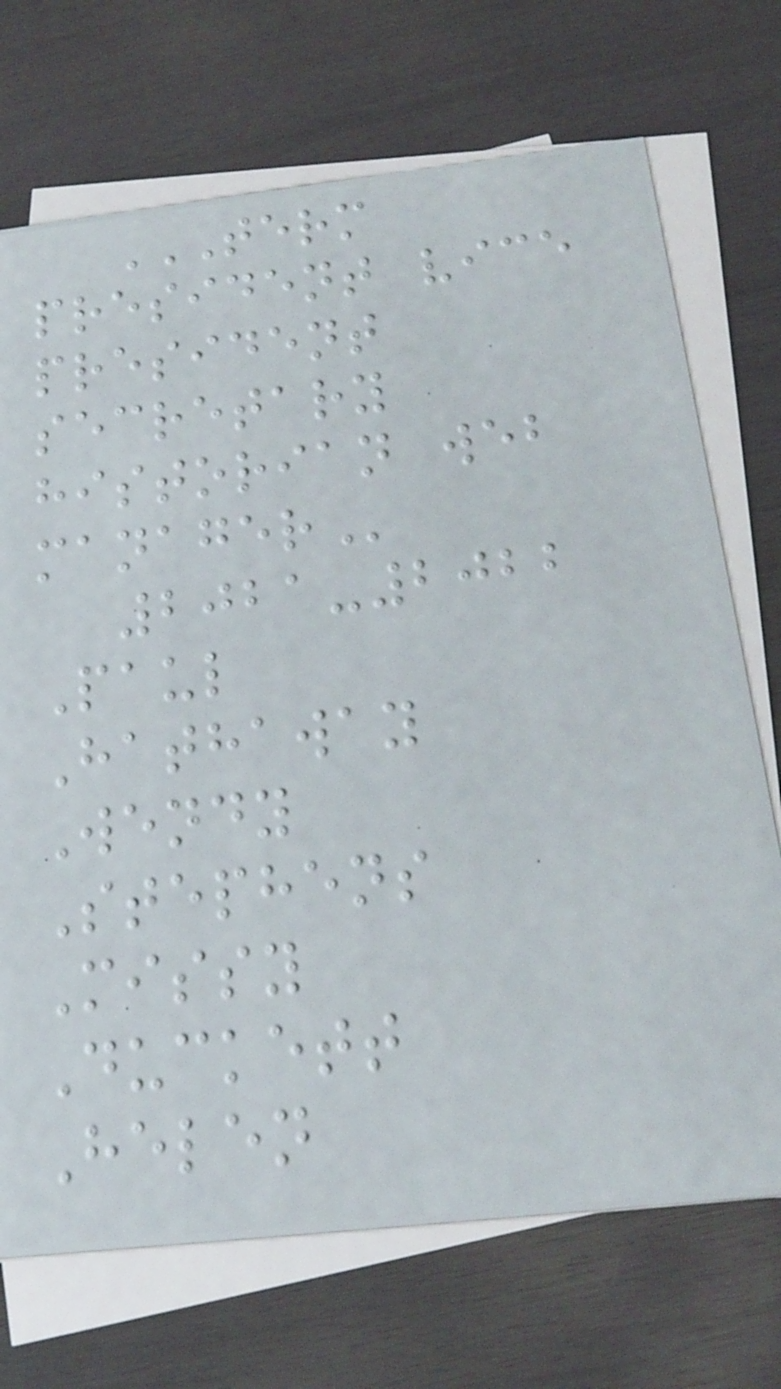TERM
PRESIDENT VICE
PRESIDENT
SECRETARY
HISTORIAN WEB
MANAGER
2021-2022
Paul
Hathaway
Wendy
Stephens
Missy
Duckett
Helen
